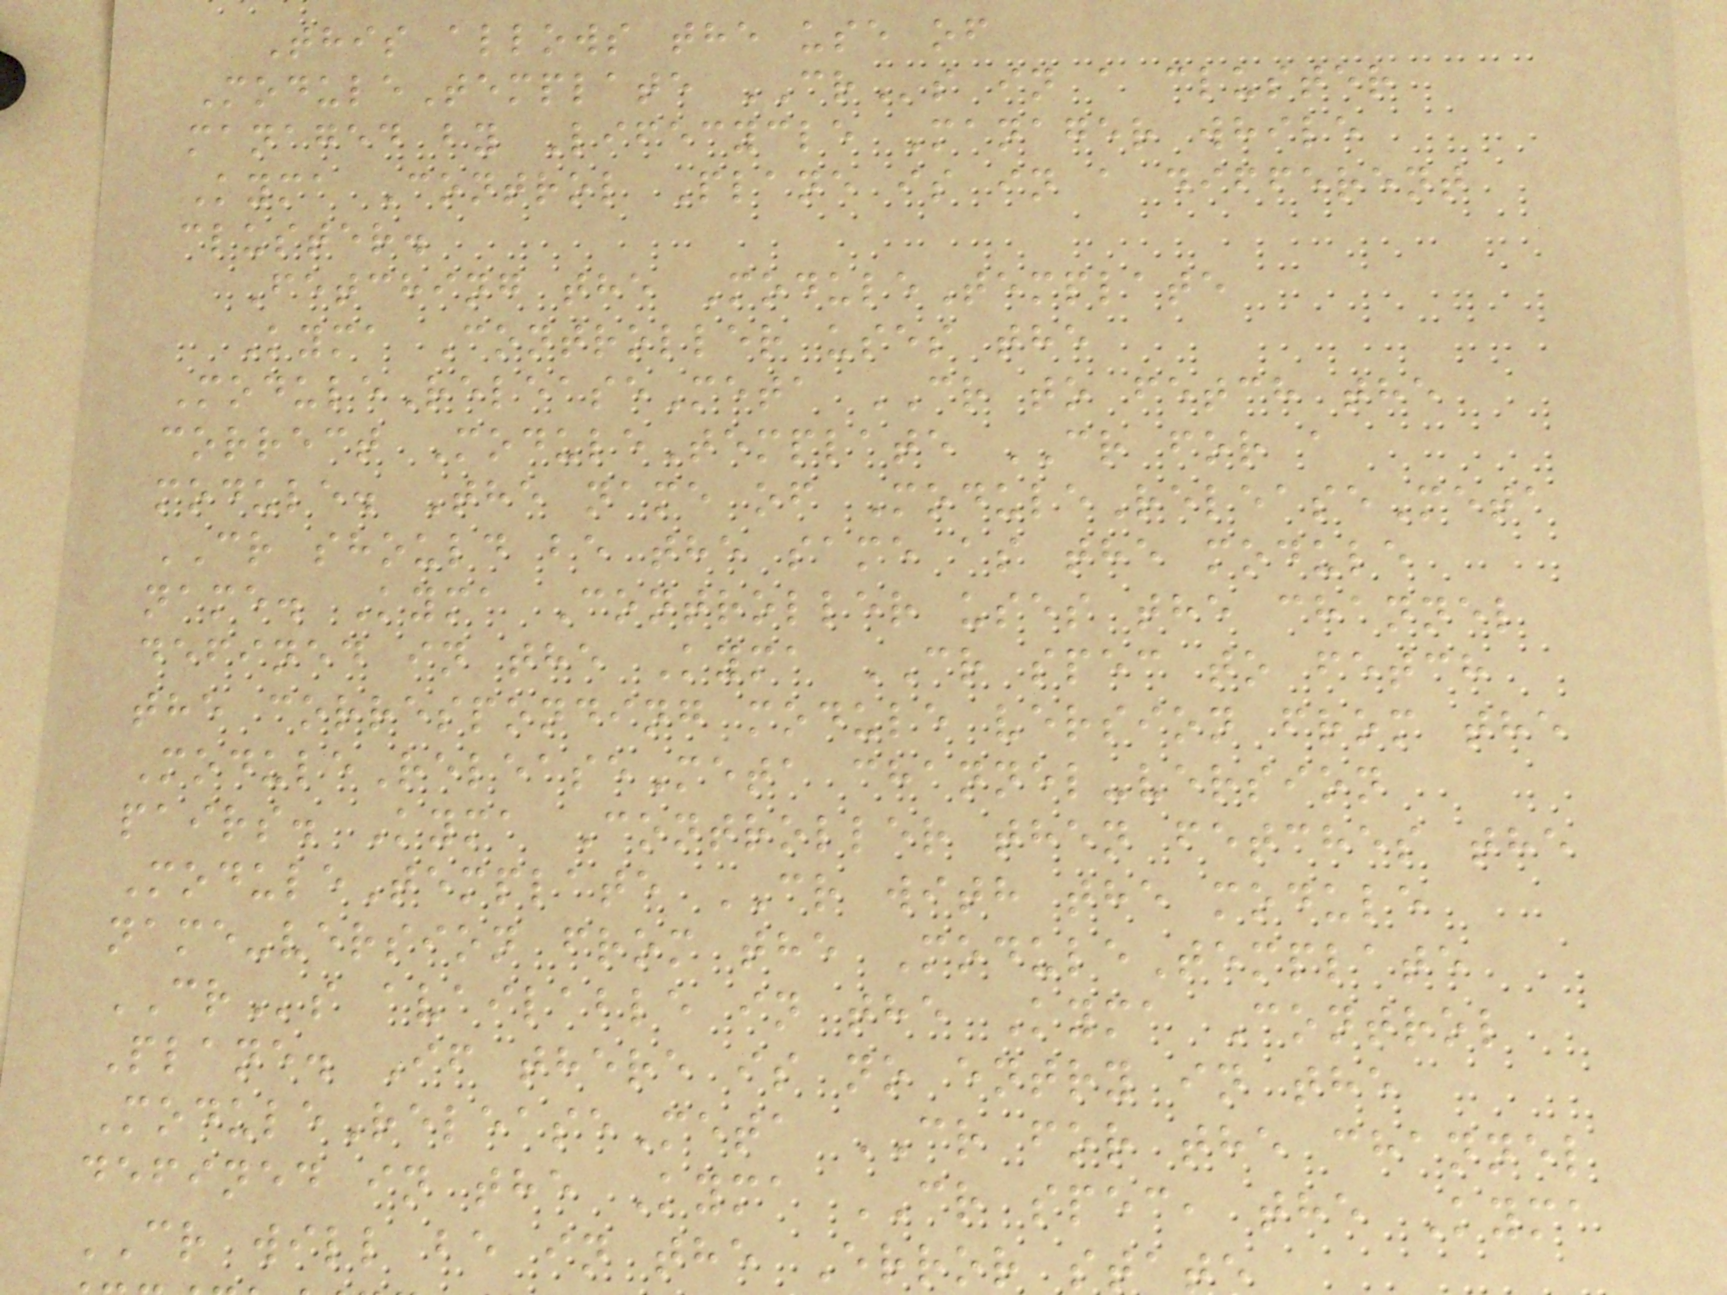This allows the use of
ModuleTemplate CRs in a cluster
managed by Lifecycle Manager while
Kyma Control Plane is in a different
cluster.
Fetching the ModuleTemplate
Kyma Controller uses the
ModuleReleaseMeta CR to fetch the
correct ModuleTemplate CR for a
module. The name of ModuleReleaseMeta
CR should be the same as the module
name. Kyma Controller uses the channel
defined in the Kyma CR spec to fetch
the corresponding module version from the
ModuleReleaseMeta channel-version
pairs. Kyma Controller then fetches the
ModuleTemplate CR with the module
name-version from the ModuleTemplate
CRs available in the Kyma Control
Plane. If there is no entry in the
ModuleReleaseMeta CR for the channel
defined in the Kyma CR spec, the Kyma
CR will be in the Error stat
